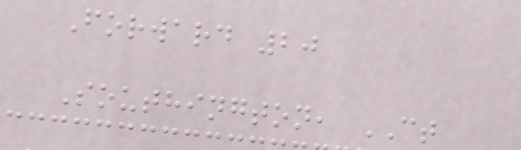Forward 20
Southington, CT
